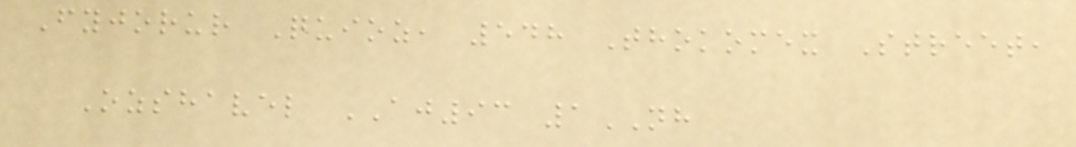Fyjorur Quioz, 548 Thokomex Street,
Ozshavel AJ93 1NH
